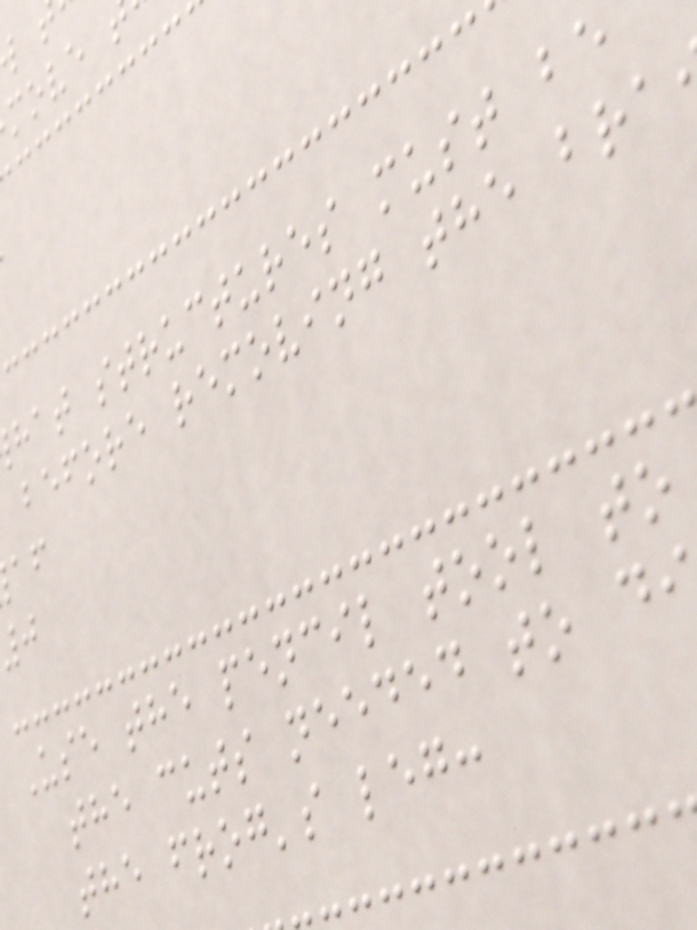hat structures must be
before removing the bra
Use the pencil tool to
the cuts needed to d
the frog's leg:
